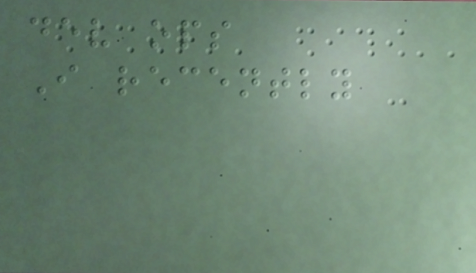dev ops
I recently
